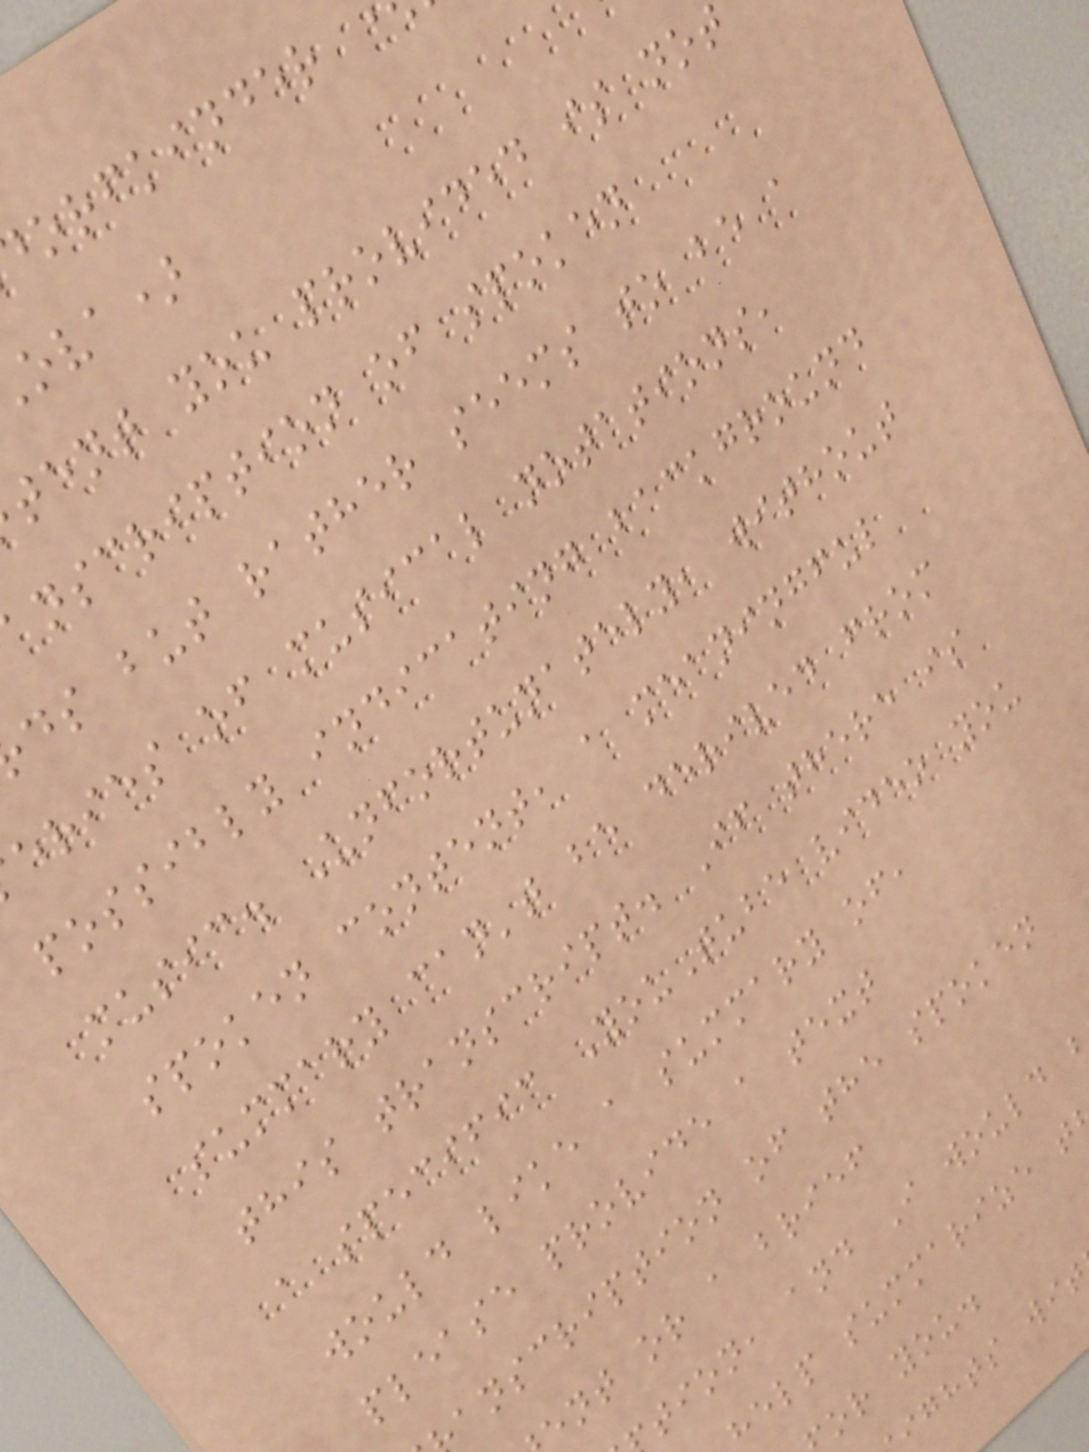orfkinder
ova)
tent you provided is not
nscription of spoken
ds but rather seems to be a
eries of musical notations,
possibly indicating background
music. Unfortunately, without
spoken content, a meaningful
summary can't be derived from
this transcript. If there is
a specific YouTube video you
would like a summary of,
please provide a text
anscription of the spoken
ent or a brief
tion, and I would
help summarize t
or you.
ights wit
